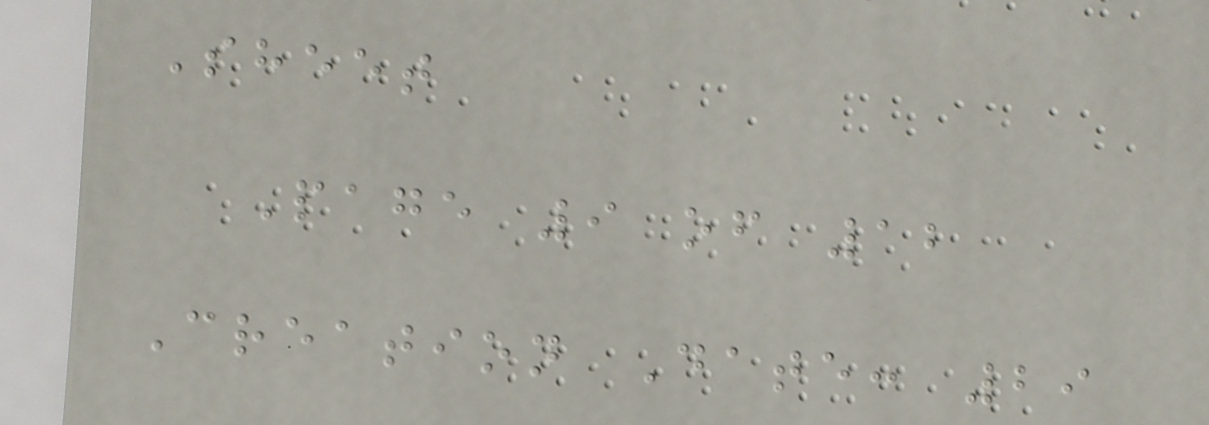Sheet
Page 9 of 12
Creation Date: 29
